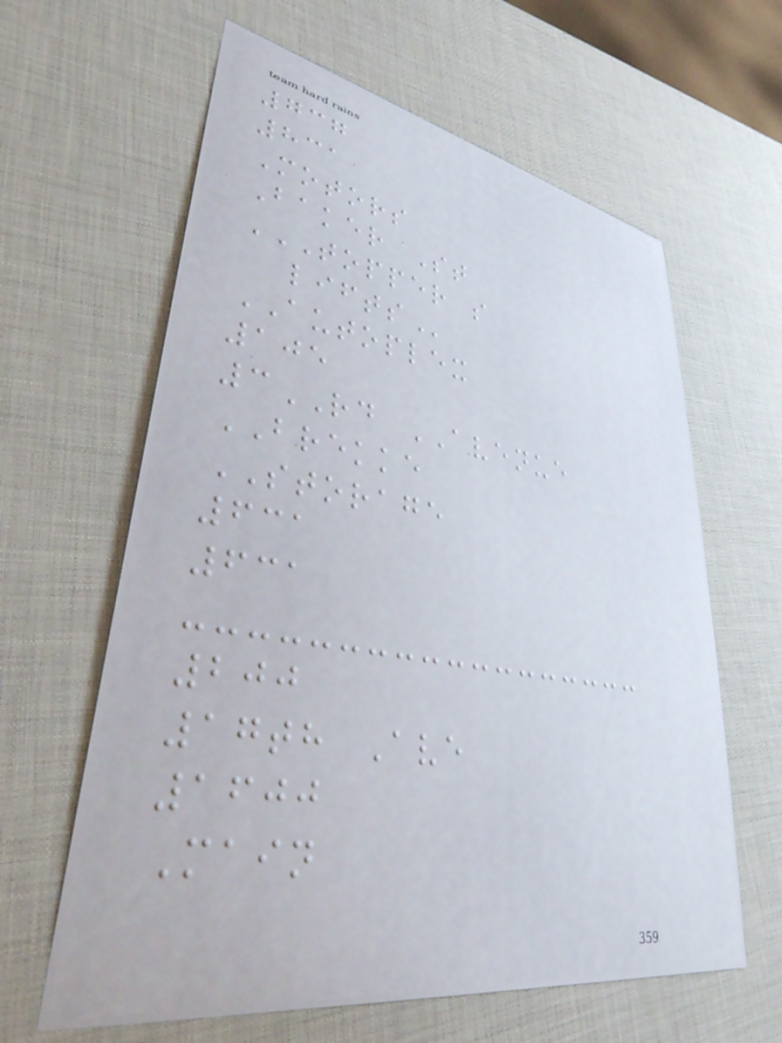737
831
Motors
Baker St
TOPPER S
LIFTS
AUTOPLEX
105
3RD AVENUE
BREKKE
STORAGE
631
631
200
17th Ave
1600
Main
